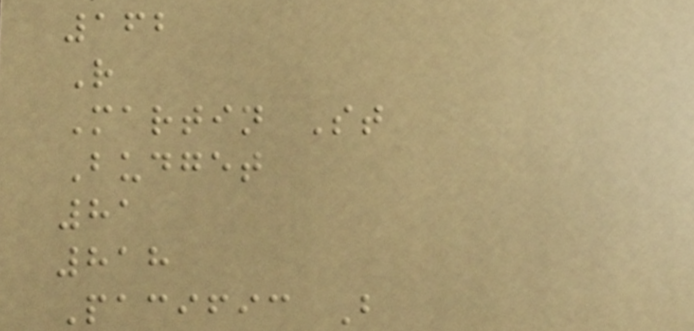162
R
Martin St
Budget
81
818
Pacific B
